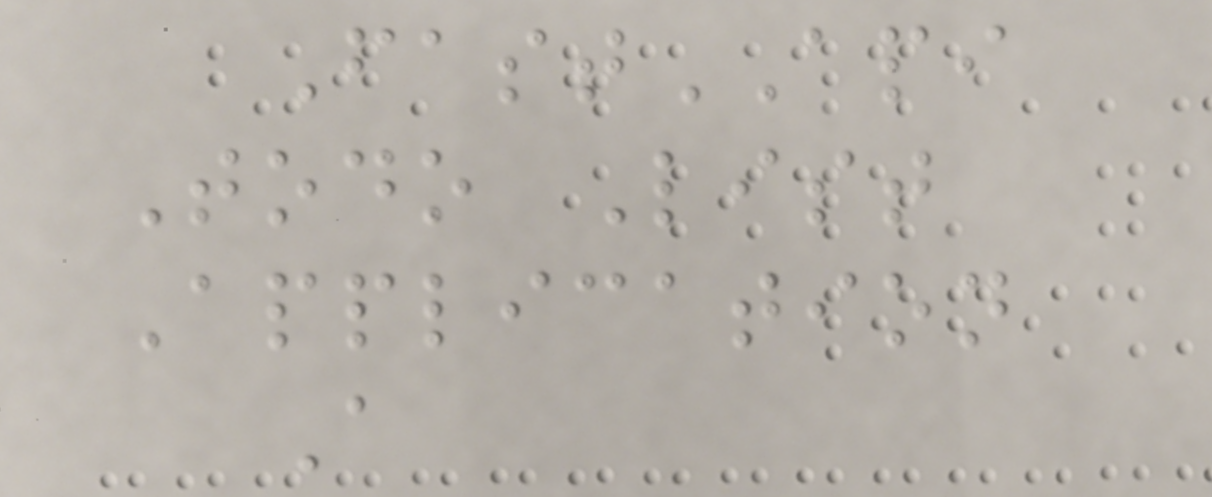FastAPI
Todo List
Application
A
